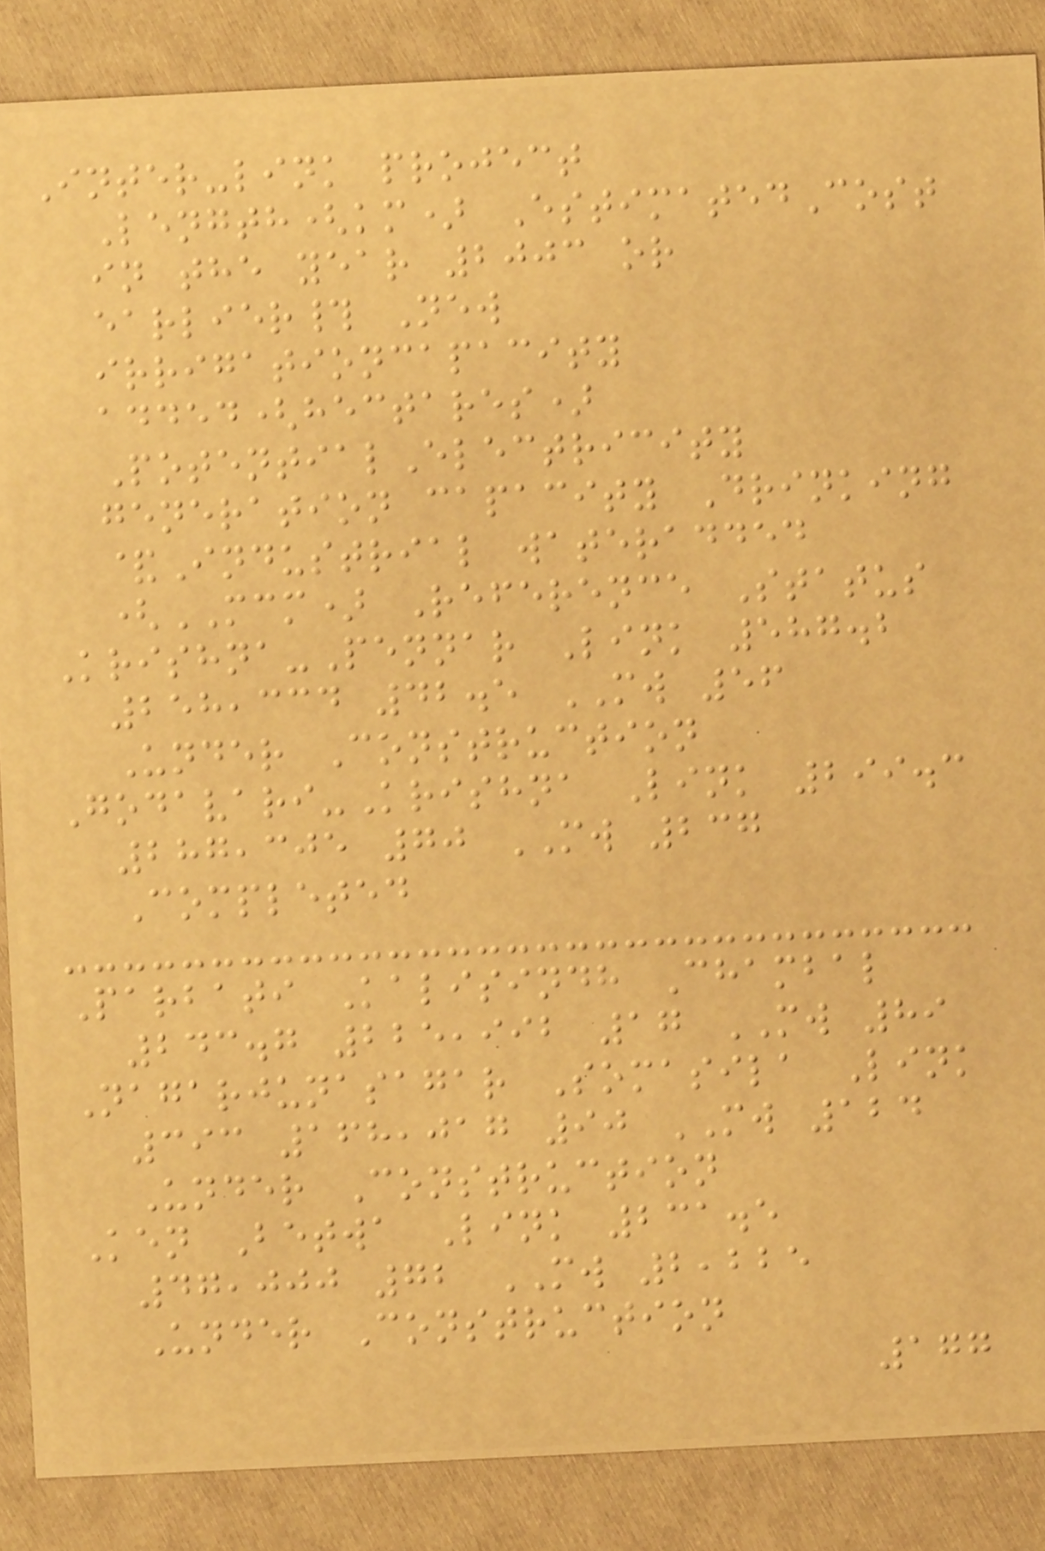Inter-link project
Length(km) EstimatedCost
in the year 2003 or
earlier# New
irrigationcapacity
added(hectares)
PotentialElectricity
generation capacity Drinking
&Industrial wateradded
(MCM) Reference Status
Krishna-Pennar Link 587.2
258,334 42.5 MW 56
Under Construction
Godavari-Krishna Link 299.3
287,305 70 MW 237
Completed
Parbati Kalisindh Chambal
243.7 225,992 17 MW 89
Nagarjunasagar Somasila Link
393 168,017 90 MW 124
Under Construction
Ken Betwa Link 231.5
47,000 72 MW 2,225
Under Construction
177
